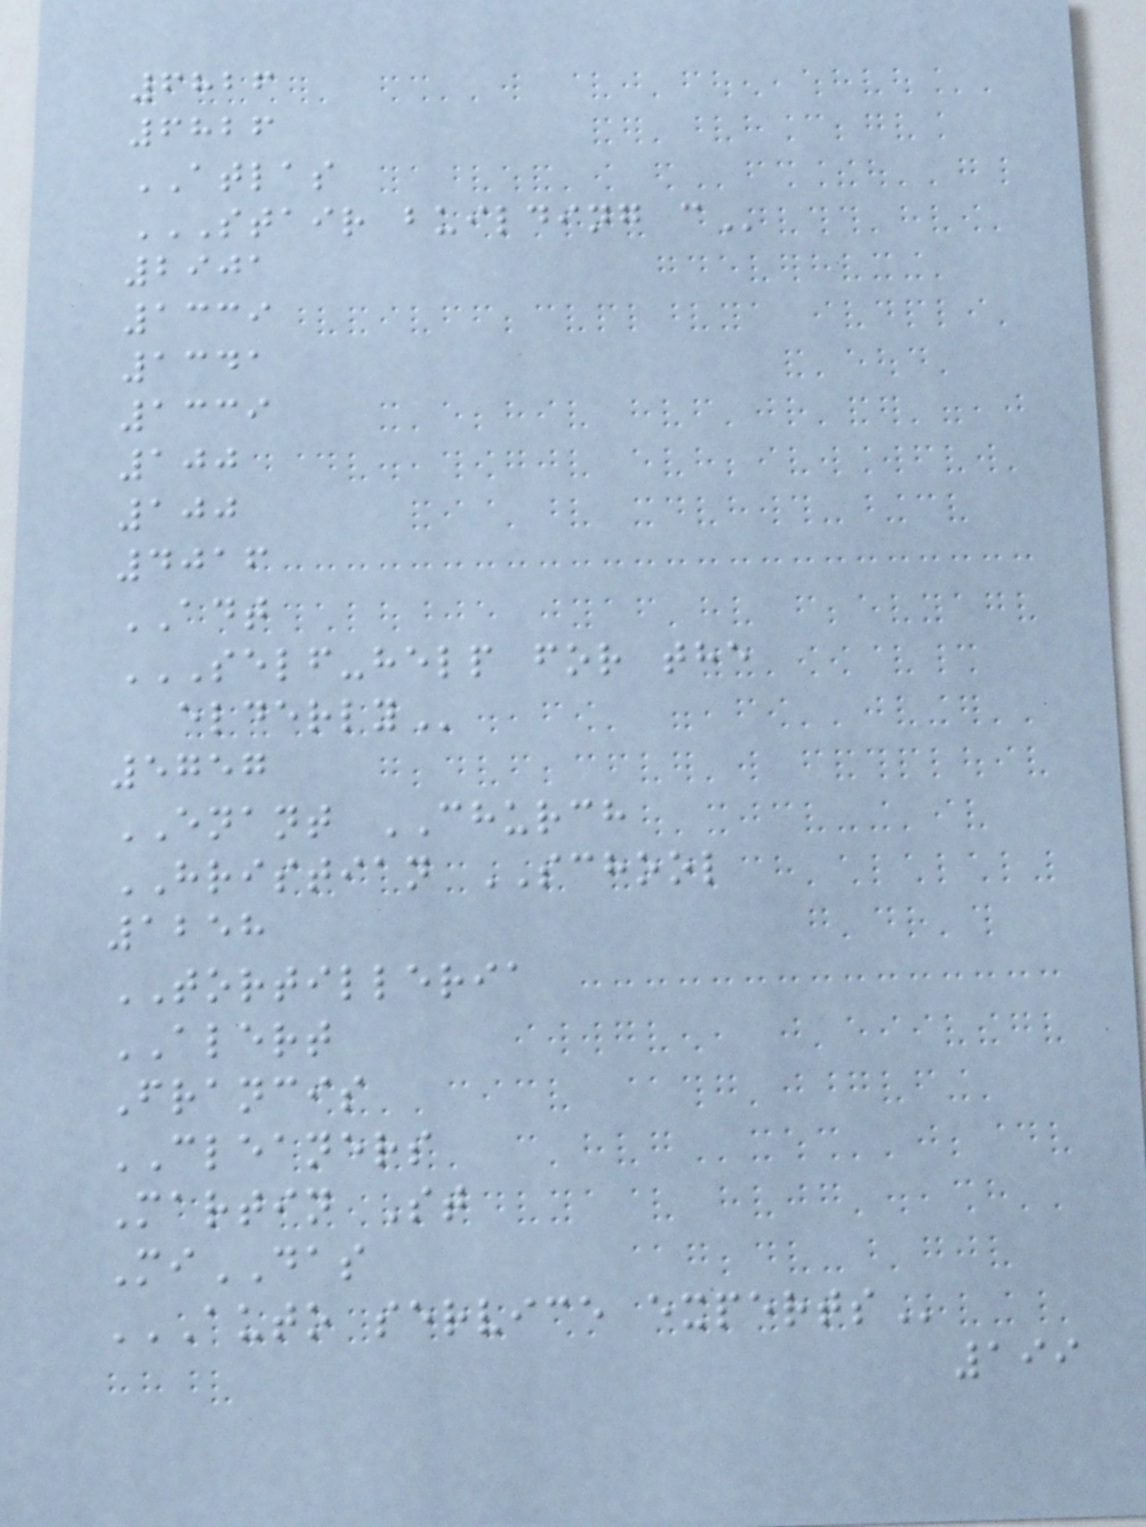6826
6826
ATLAS
STAIR BUILDING C
2901
1339
1341
1339
100
100
4016
ADT
SELF-HELP FOR THE
ELDERLY
5757
ENANT CHURCH
HRISTIAN SCHOOL
1258
TORTILLERIA
ALERT
Francis
CLEANERS
Martin St
MiDAS
AUTO SERVICE EXPERTS
199
